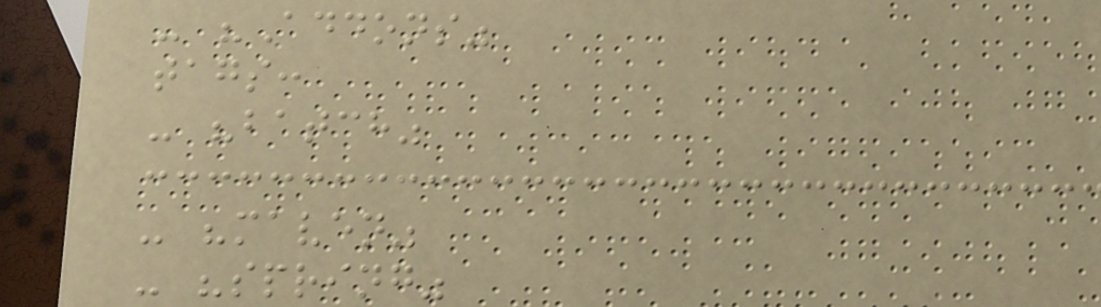- "Addons"
tags:
- "batch"
- "maven"
- "spring"
